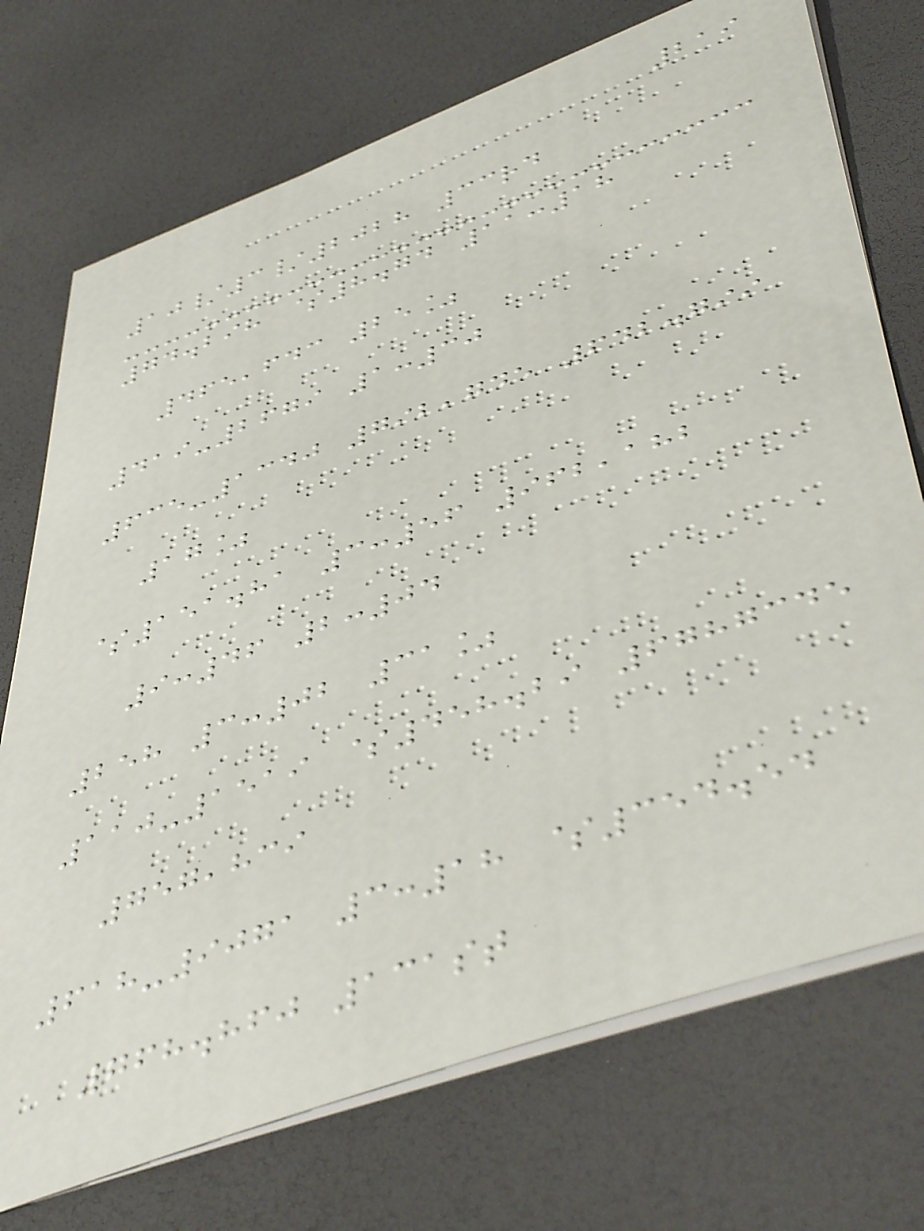219
10/3/2028 33rd
74.298 $8.74 11:18
465,643 25%
419-2679 1:30
635-1340 792,745 642.799
17%
$151.81 3:56 962,182
9:46 2:04
258 3:02 31%
110-1519 $458.29 6787345
757,839
618-9071 3:18 $354.54
768.860 131st
